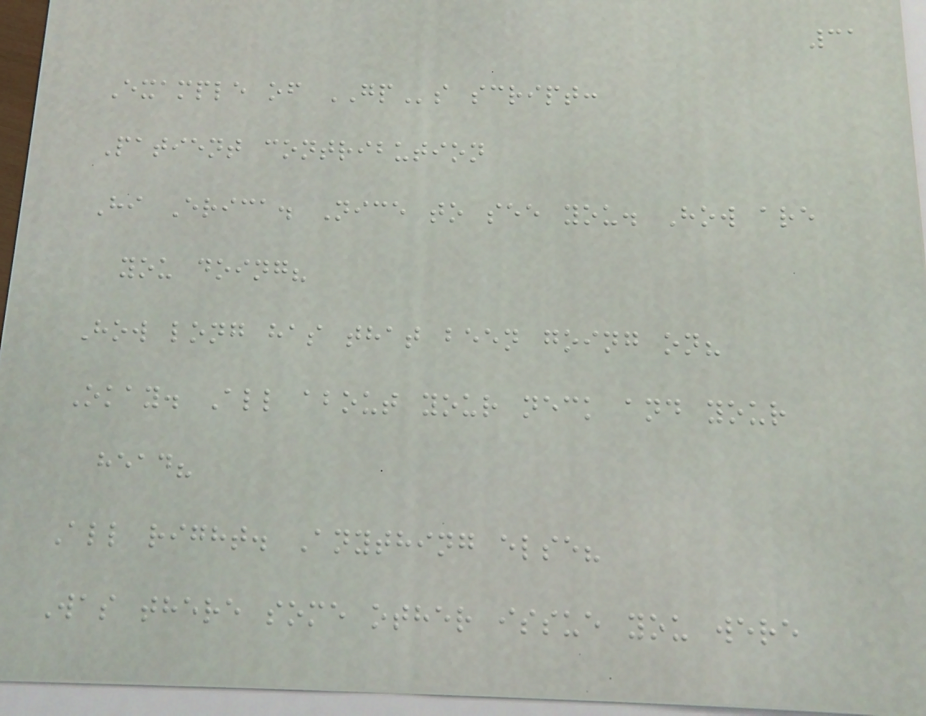31
Example of GPs script:
Patient contribution
Hi Erica. Nice to see you. How are
you doing?
How long has that been going on?
Okay. All about your neck and your
head?
All right. Anything else?
Was there some other issue you were
